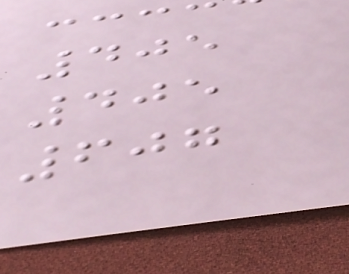405
405
607
